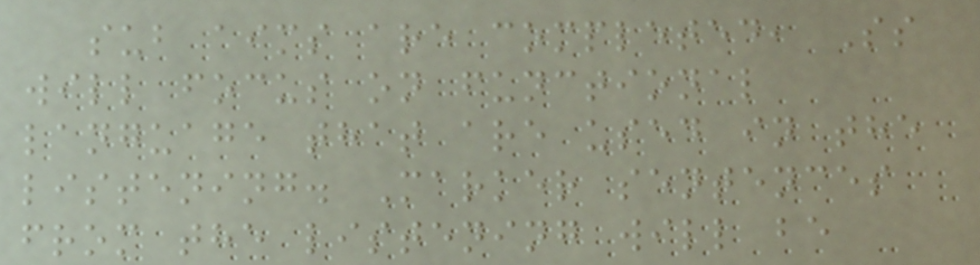sub aims are completed, Ss
will focus on functional
language that are used in the
listening. Marker sentences
from the listening will be
